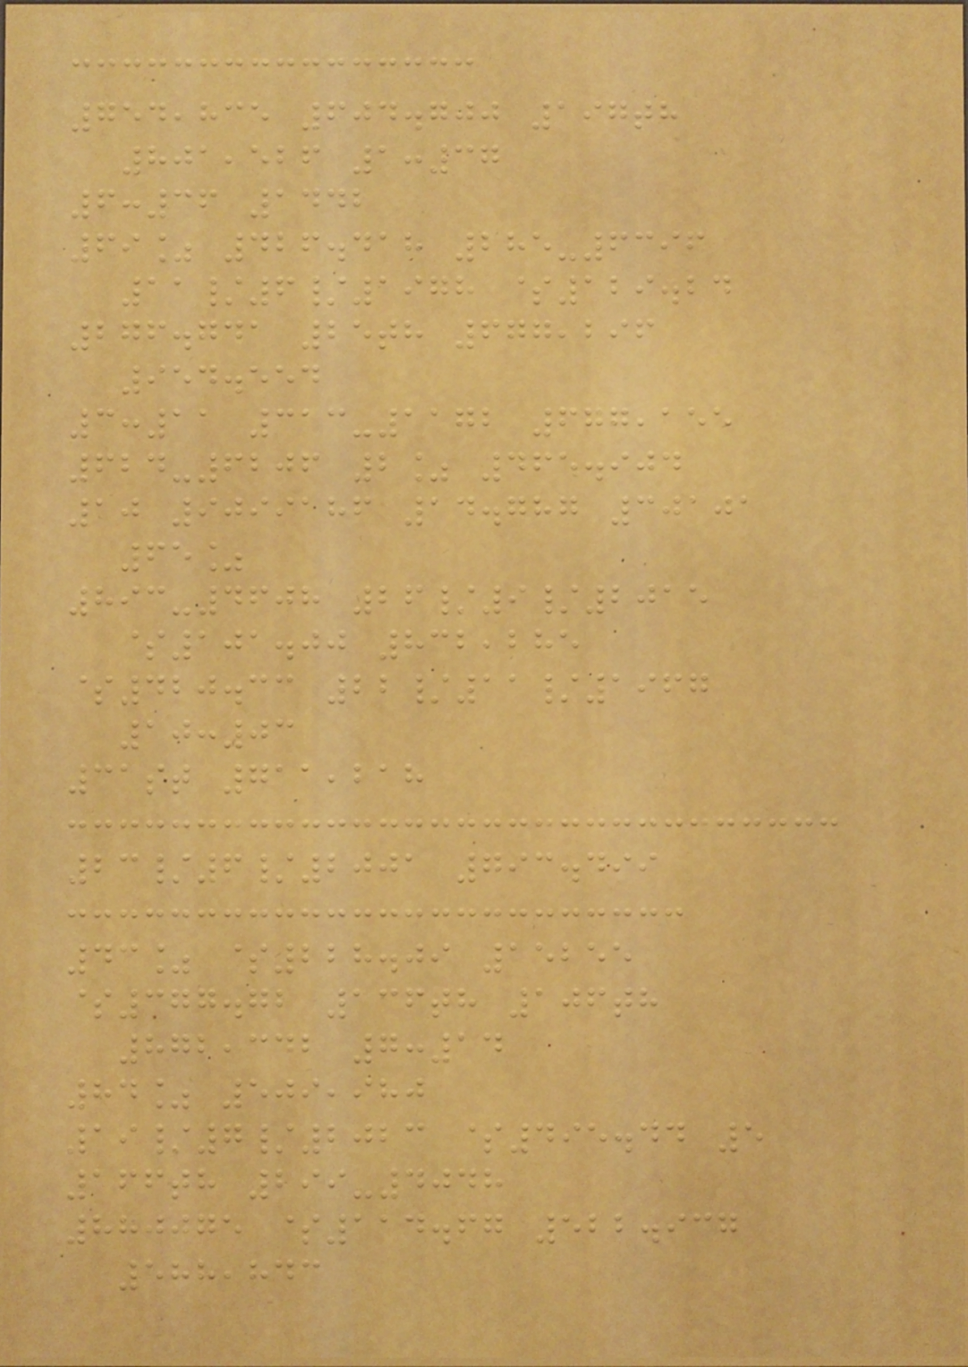754,835 604.700 197th
801,526 1:37
6:36 1442
69% 426.418 285-6396
11/6/1978 $129.24
276.741 25th 677,296
954.554
3:11 313-1172 677,155
624-6206 2% 465.904
10 9099186 14.787 30101
65%
893-4608 26/9/2015
$101.00 832,285
$420.33 22/11/1967
10:03
31st 711,218
23/6/2001 793.499
43% $228.09 15255
$377.72 136th 106th
872,342 7:14
84% 509,980
19/7/2023 $495.44 5
166th 299-4048
880075 $114.67 522.937
588,843
